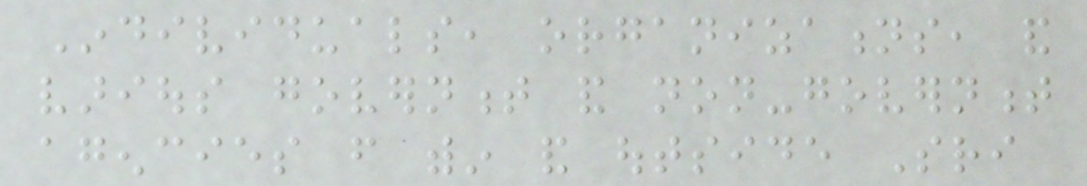Individuals, organizations, and
various government and non-government
agencies from within and outside Sri
